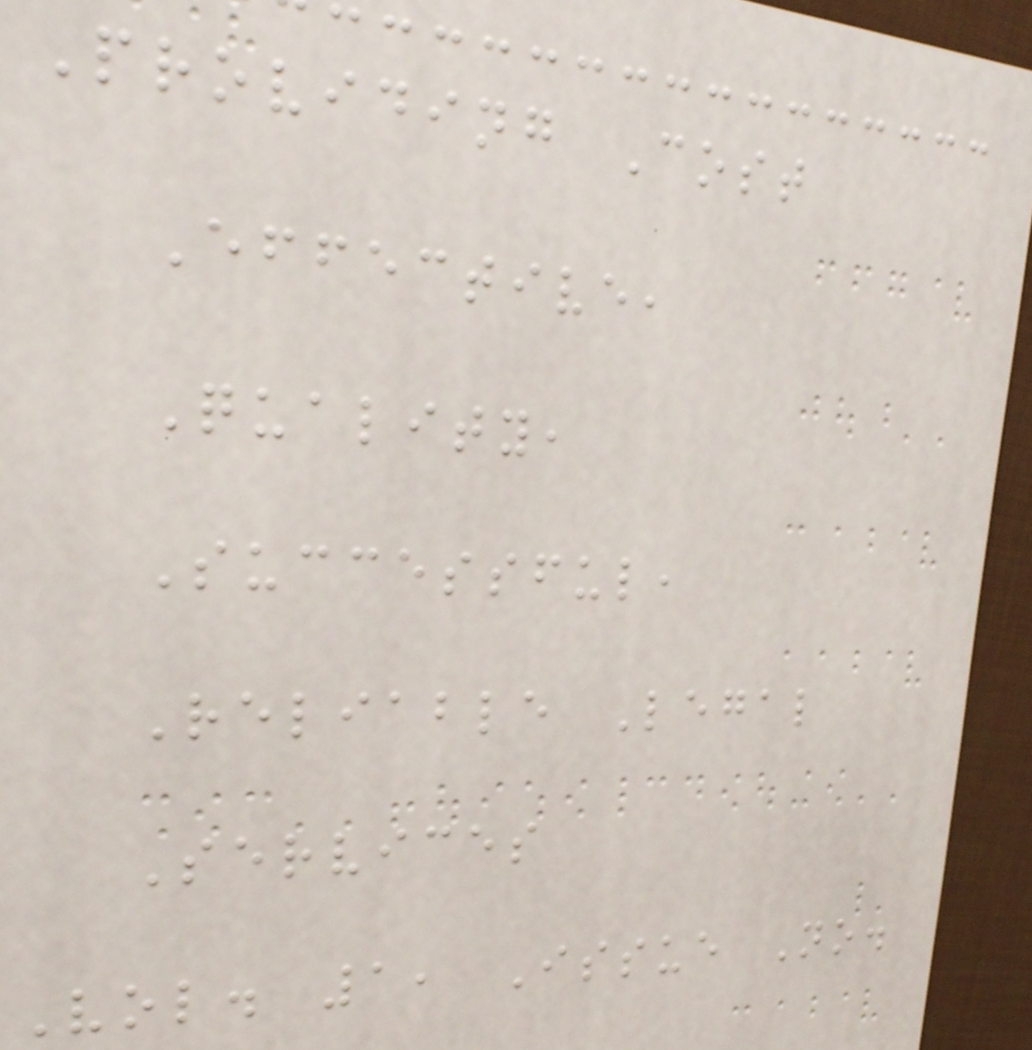Providing Cost
Effective,
Quality,
Successful,
Reliable Legal
Services
Vol. 1, Issue No.
